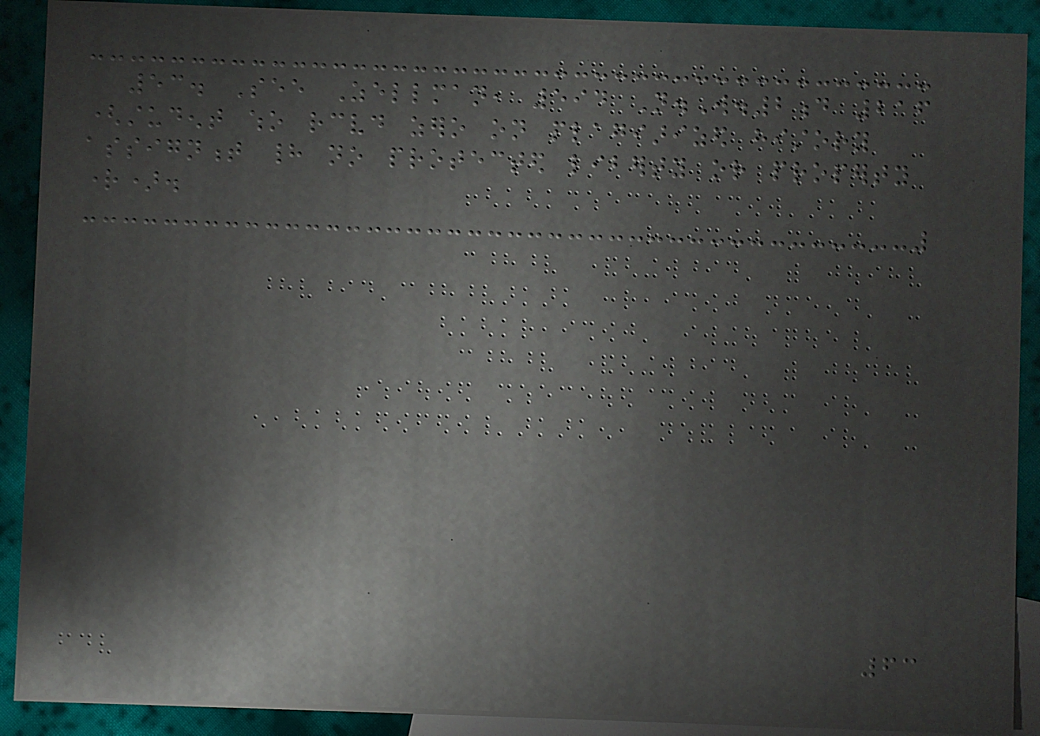53. See Zellman, 594 N.W.2d 216
(student who received zero on plagiarized history
assignment had no protected liberty or property
right).
63
